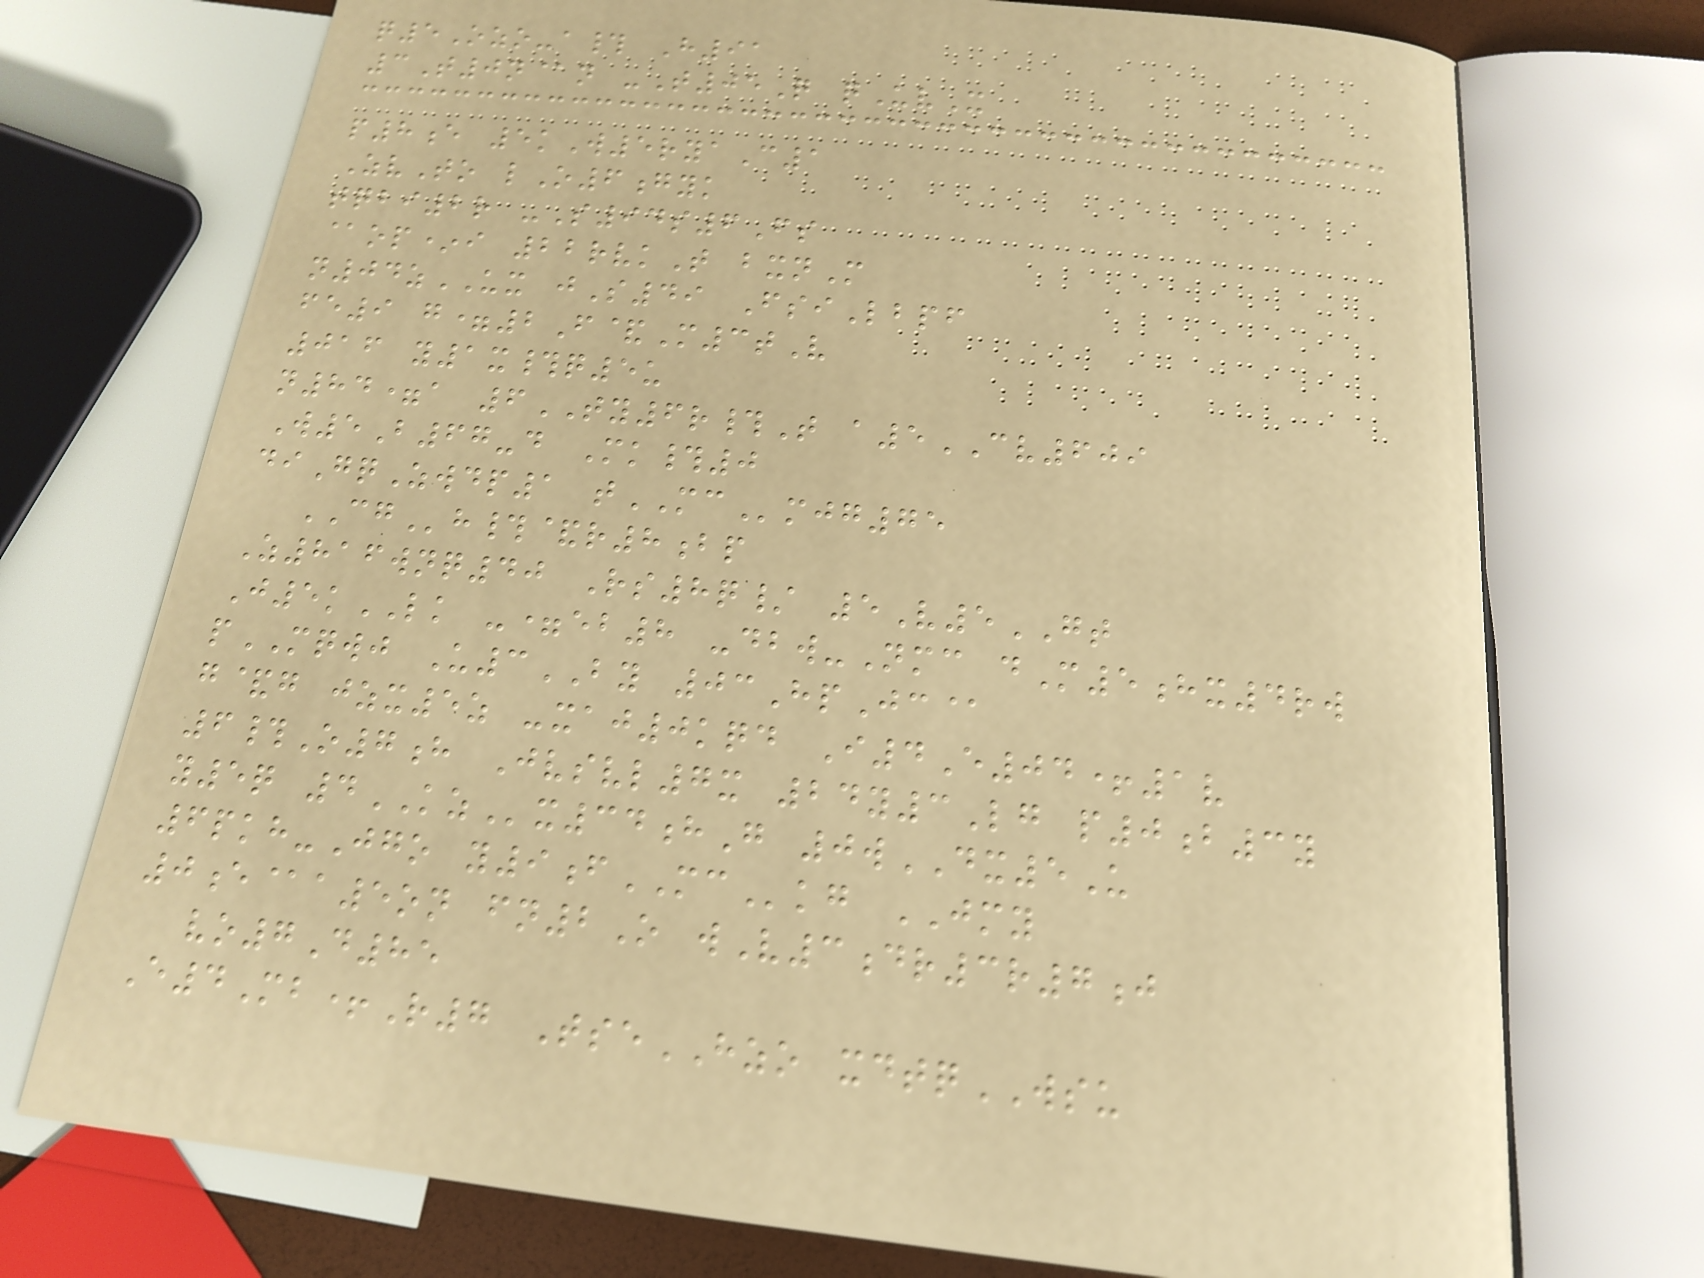q5Ozo-a# H91
3T0n@n -T05Q qUvX
p8e 5kW5ryaC1
ZvTo lO6gyk
tqbi2r -S94s6Fs
@op*i 22rvkT bxnM
n04zUX jS49 FsiLbpf
fe9 g=2F&M3tV
016 y1x#q5u
n84=a 6TY6r#T a5CV609
W5B67-d Mk#0
diGqZwdp1 tMCmjg75
CGh#&r8bp
Z816wnq40 Rs8q/ 5V5GT
J5kLK -=eb8 -dbw-Nmc dM5hx4rw
pMQWJ U3BY 03HpJc@
g&g jzx5z -xaj0kqd I4E04+1v
6#O7h Jvsvl7x 24y3Lg p0b3y
y5q 4KZx34hG 0wDX5U
6pkh-Jgo y9fMCkg JMY
0e@a5on fn2O wV3dr3r7j
vo7D85
E4Mb+R7 TseHZO xdtqWSU
